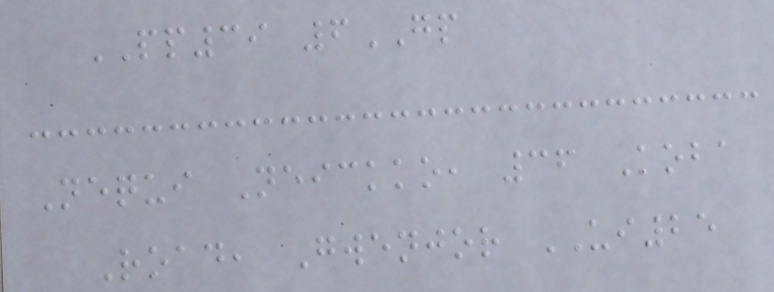PP39 6GP
Nequi Neickko, 36 Koba
Road, Gwenjor UI25
